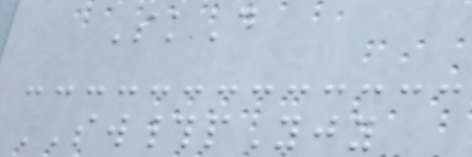SkD
SW#pYjy
